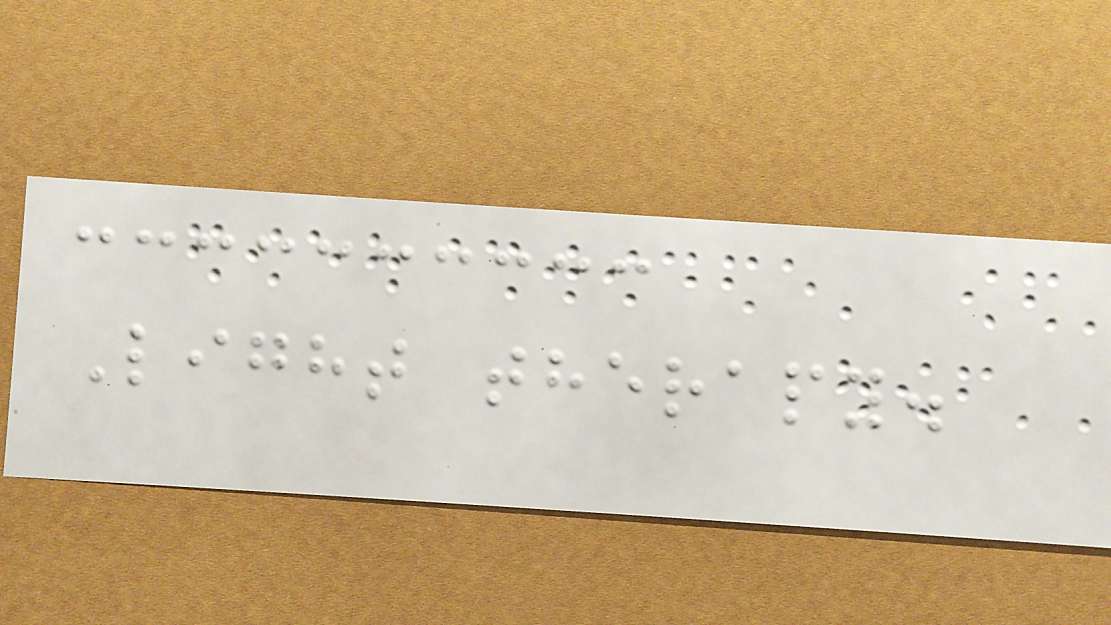Light therapy.
